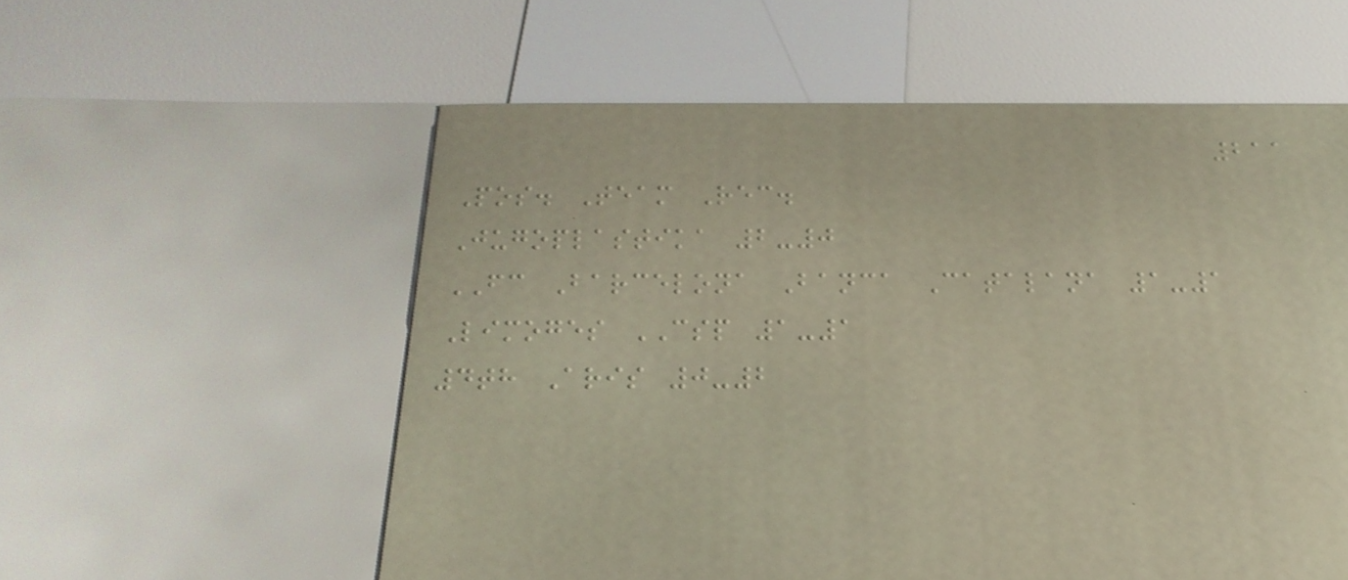211
Pos. Team Rec.
Jugoplastika 2-0
FC Barcelona Banca Catalana 1-1
Limoges CSP 1-1
4th Aris 0-2
